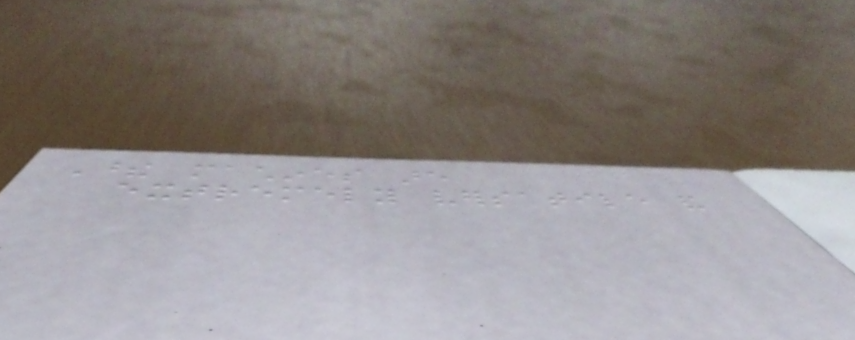These machines are
extremely versatile and
